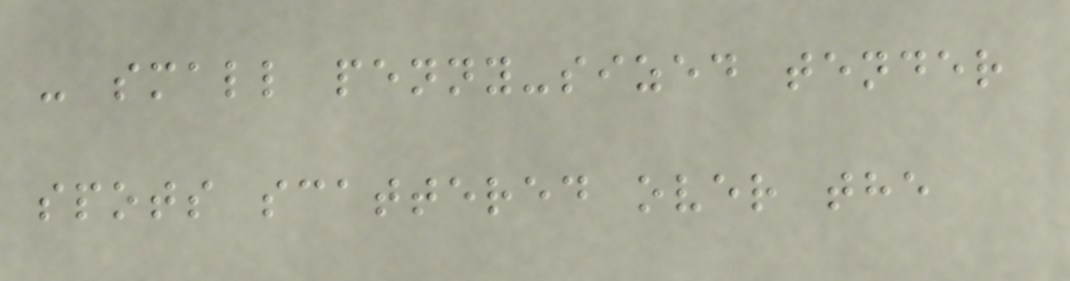- small penny-sized tender
spots scattered over the
